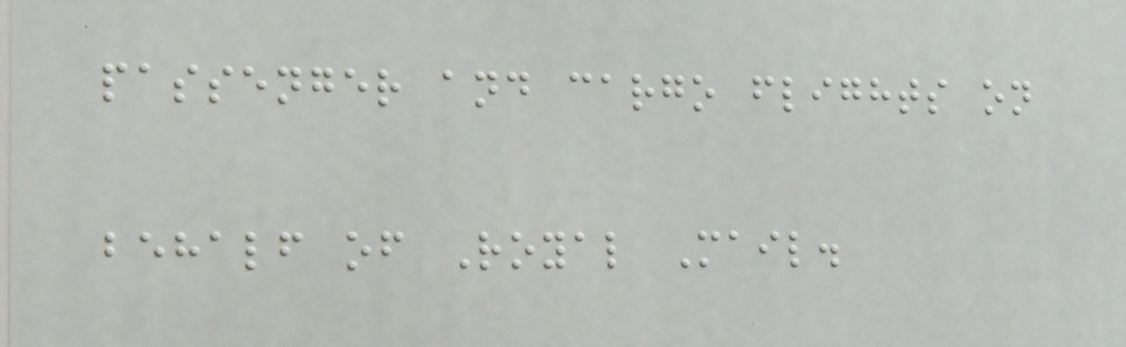passenger and cargo flights on
behalf of Royal Mail.
